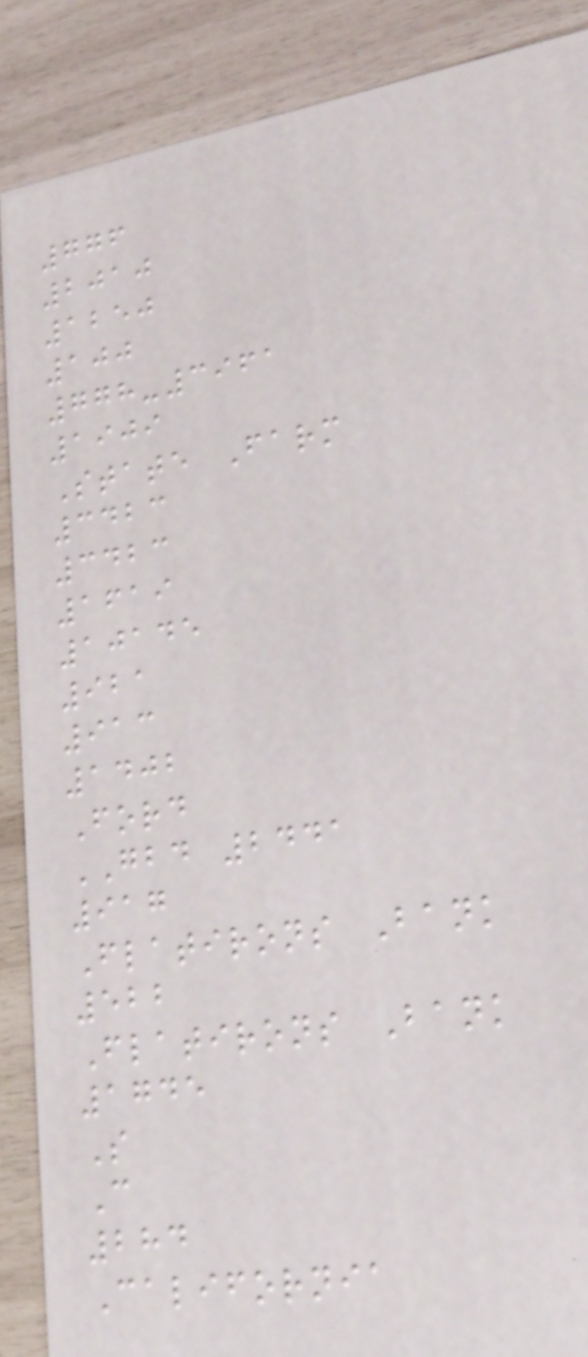776
2010
1250
100
778-3961
1909
State Farm
3423
3423
1619
10145
921
913
1402
Ford
GBD 2441
917
Flatirons Bank
522
Flatirons Bank
1745
S
C
284
California
